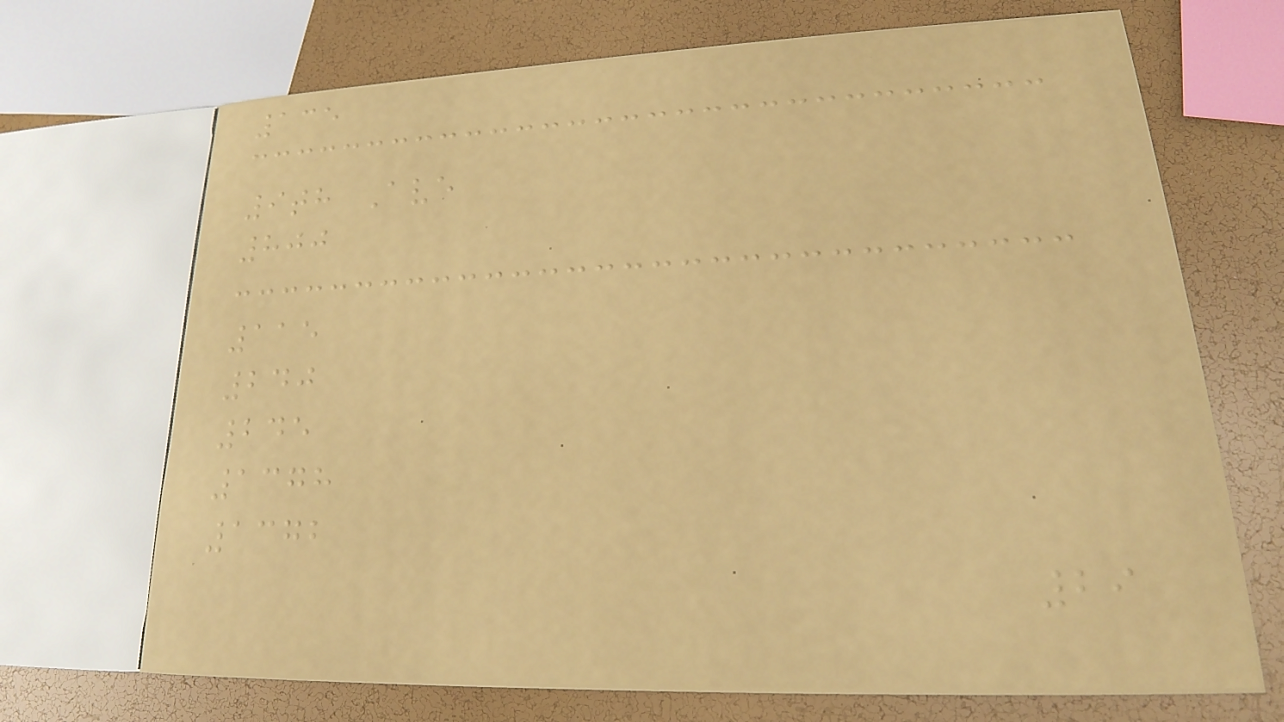135
9th Ave
800
115
240
245
1378
1372
29
